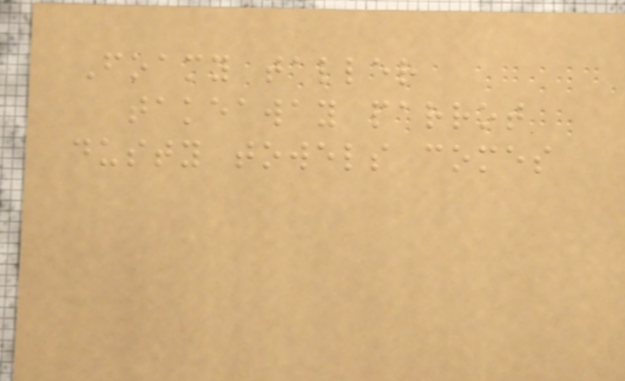Foamy taller
takeaway parrot
dusty towels comes
